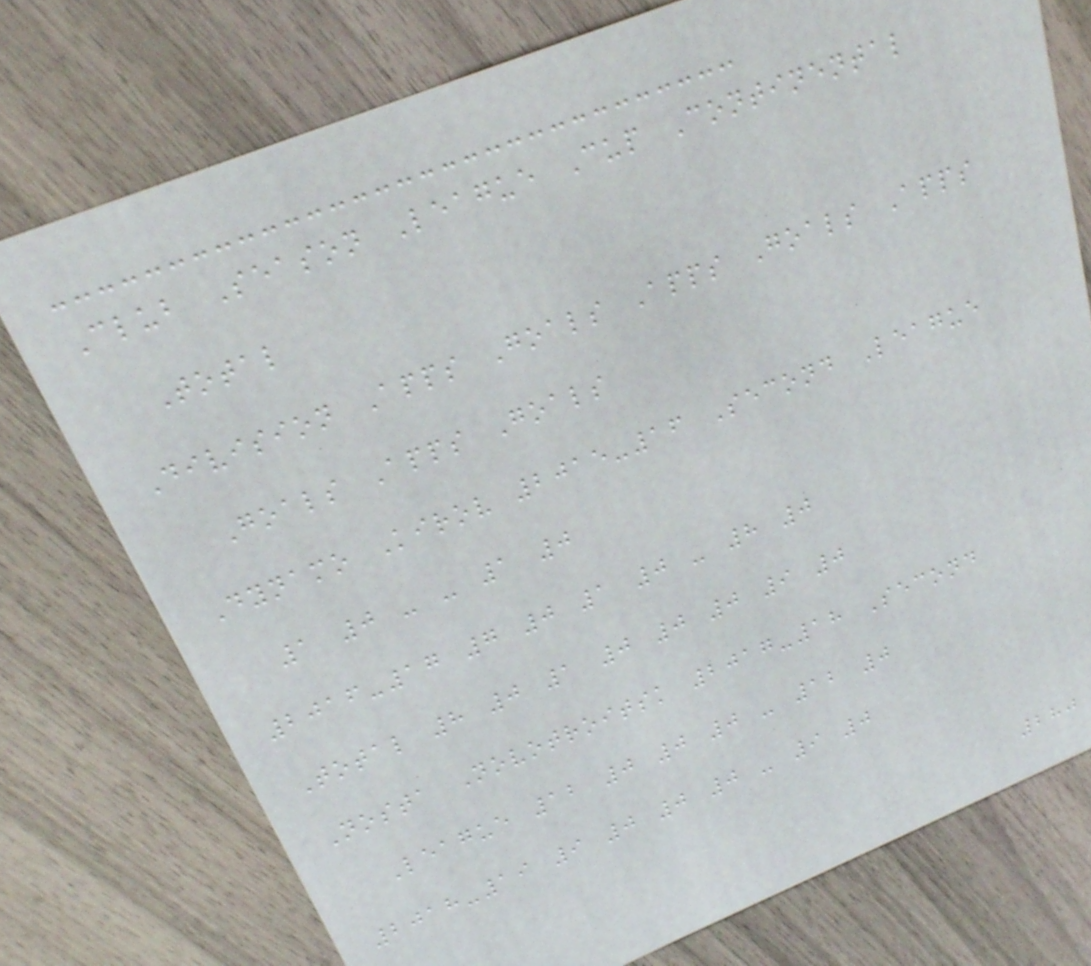Club Season League Cup Continental
Total
Division Apps Goals Apps Goals Apps
Goals Apps Goals
Dynamo Kirov 2015-16 Second League
1 0 - - 1 0
2016-17 7 0 1 0 - 8 0
Total 8 0 1 0 0 0 9 0
Nosta Novotroitsk 2017-18 Second
League 12 0 0 0 - 12 0
2018-19 9 0 0 0 - 9 0
280
